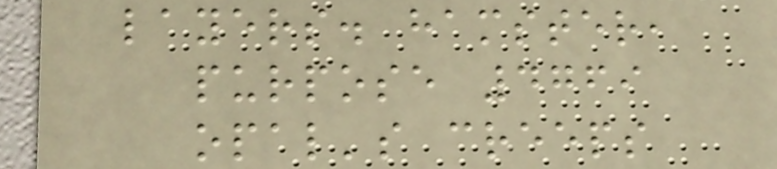layers. hamster,
purpose 4769
opal's creeps
